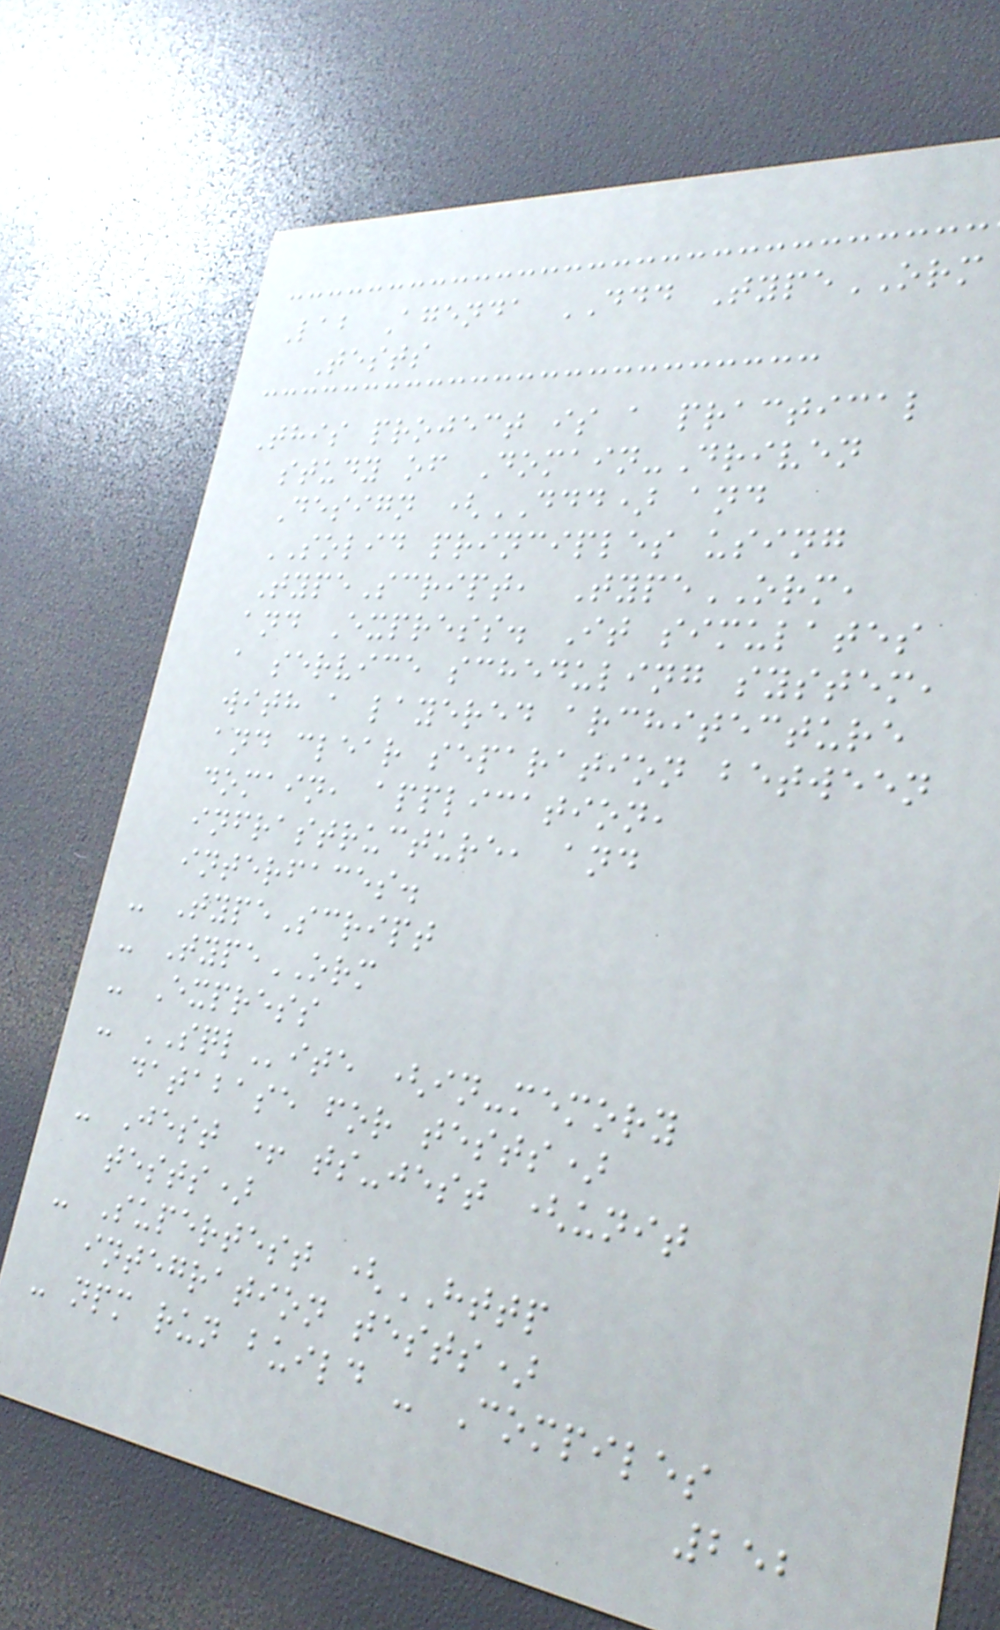Lab Agenda DDD TypeORM
Tests
This project is a practical
study of Domain-Driven
Design (DDD) and
SOLID principles using
TypeScript, TypeORM,
and Express. It simulates
a service scheduling system,
with a layered architecture
and clear separation between
domain, application,
infrastructure, and
interfaces.
- TypeScript
- TypeORM
- Express
- SQLite (in-memory
database for tests)
- Jest + ts-jest (unit
tests)
- Supertest (HTTP
integration tests)
- npm run build - Compiles
252
